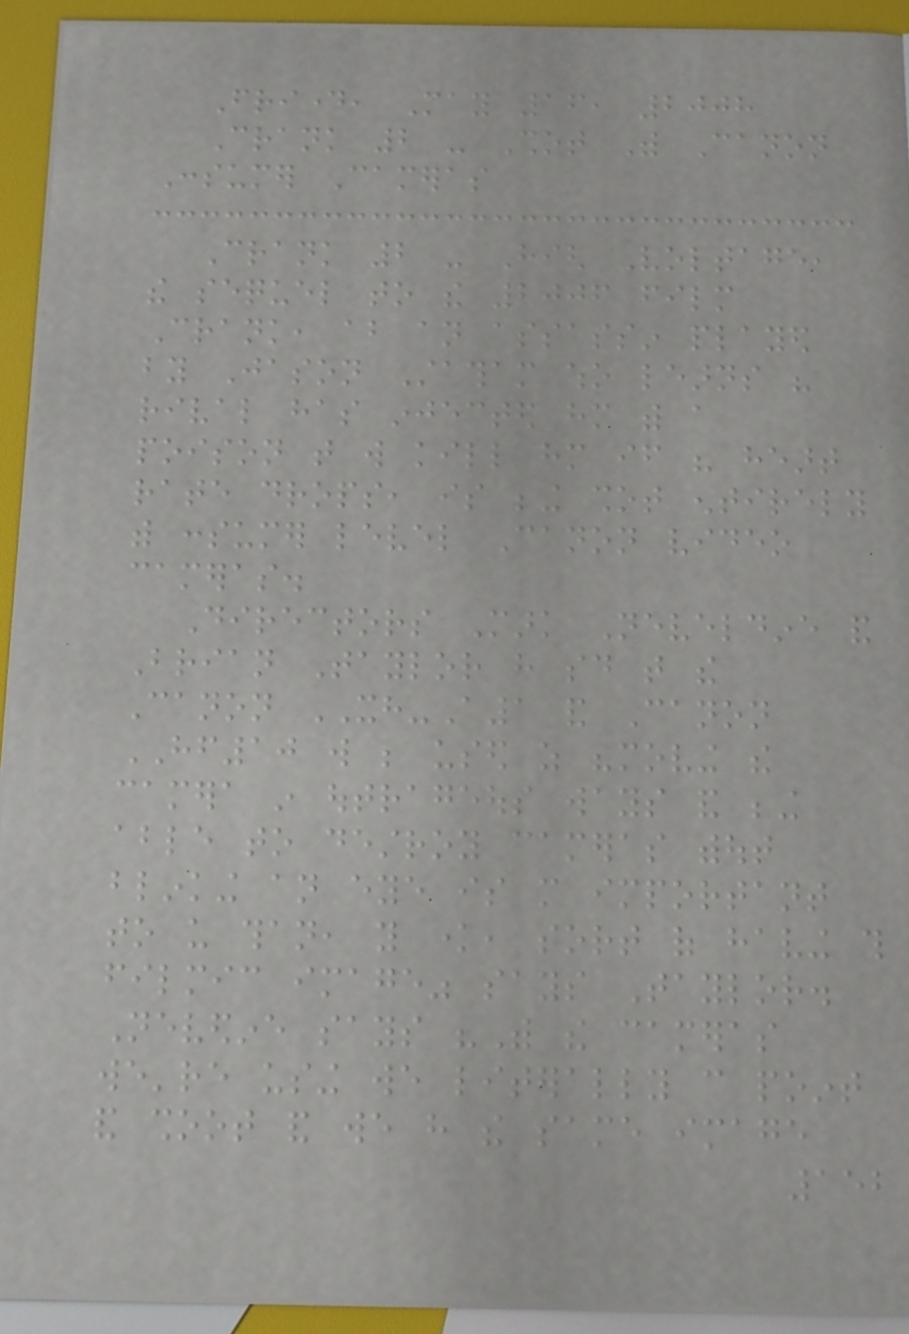Friday, May 16, 2008
Crank 2 - Shot With Canon
Consumer Cameras
Crank 2 - High Voltage,
the sequel to the 2006 film
Crank, about an assassin played
by Jason Statham who learns his
rival has injected him with a
poison that will kill him if his heart
rate drops, is being shot entirely
with consumer level Canon video
cameras.
Directors Mark Neveldine and
Brian Taylor have said that the
Canon XH-A1 and Canon
HF10 will be used as "moving the
camera in outrageous ways and being
able to destroy cameras without
blinking an eye is more important
to us than, you know, sort of having this
filmic image" says Taylor.
Nevedine says "With the cameras
we're using we literally can point
and shoot and we have the same image
152
